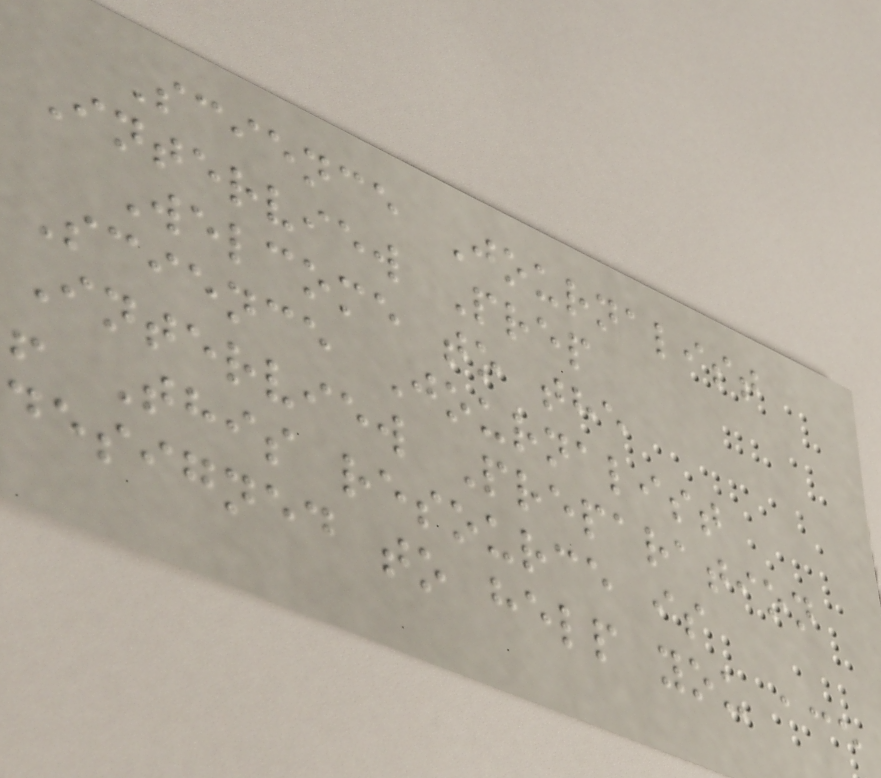Science Journalist
Interview Prep
Welcome to the
Science Journalist
Interview Preparation
! This resource is
designed to help you ace
